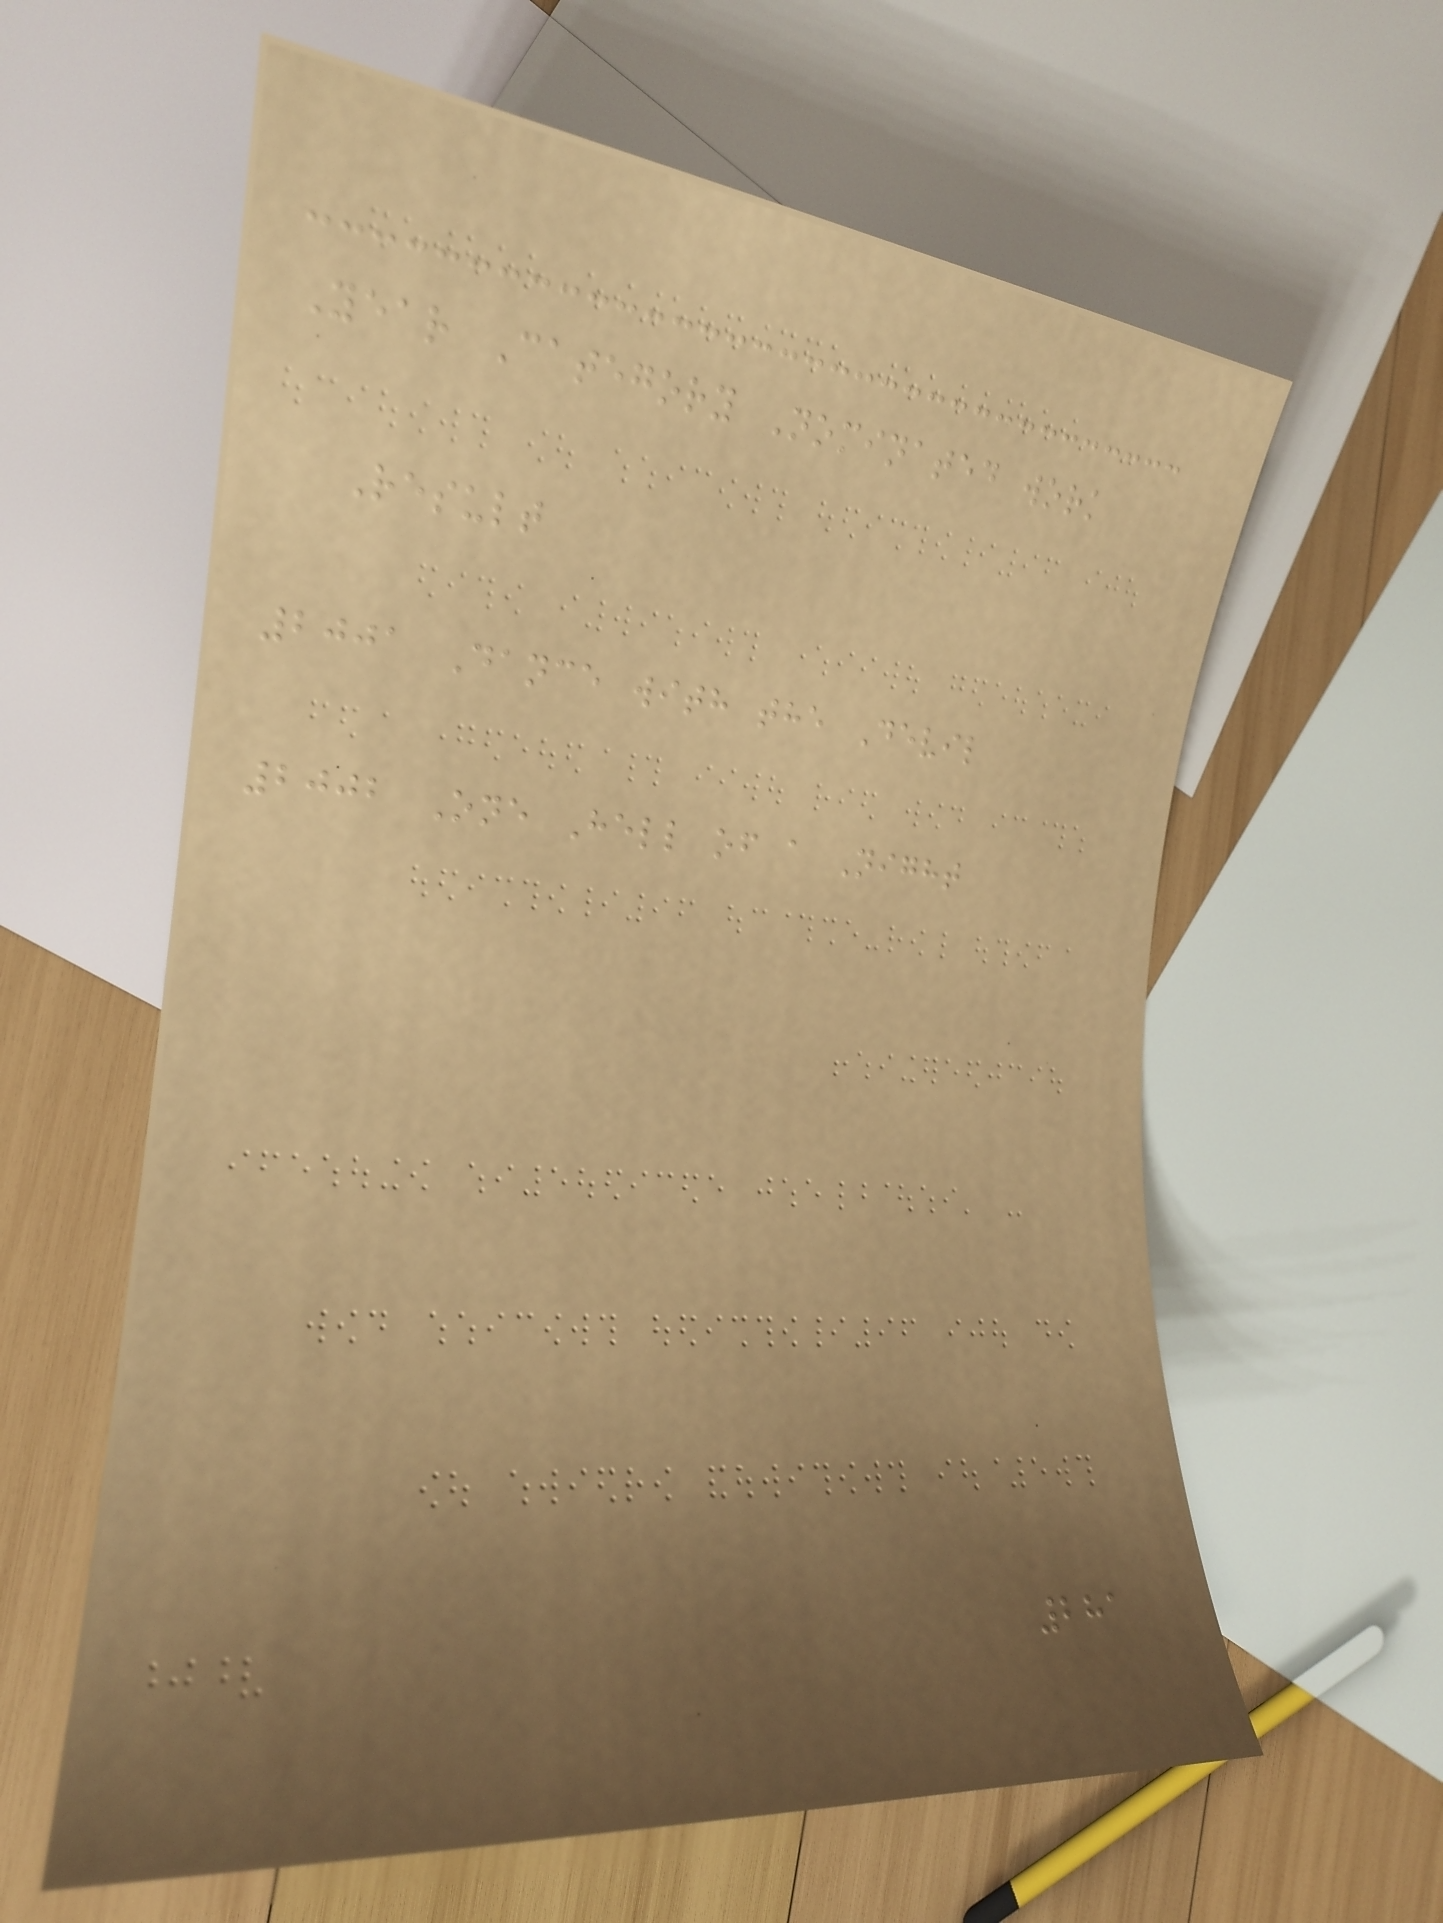Year Category Nominated work
Result
2001 Dance with the Devil
2002 One Hell of a Night
281
